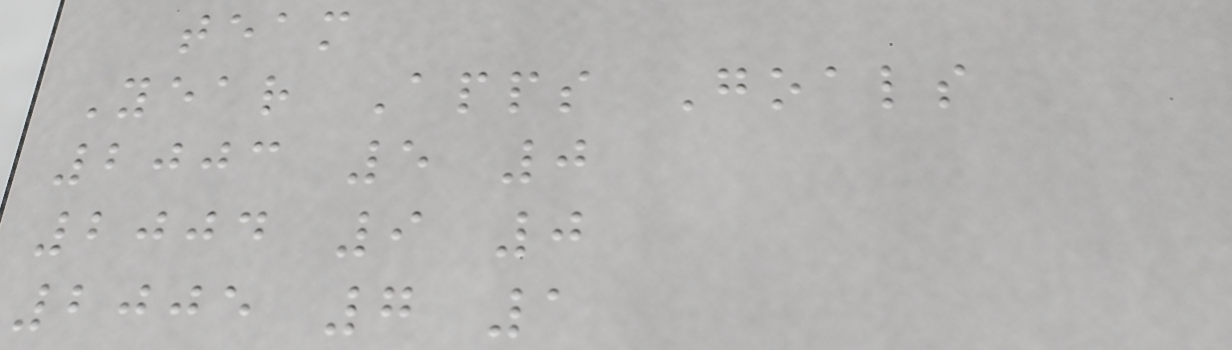team
Year Apps Goals
2003 5 0
2004 9 0
2005 7 1
